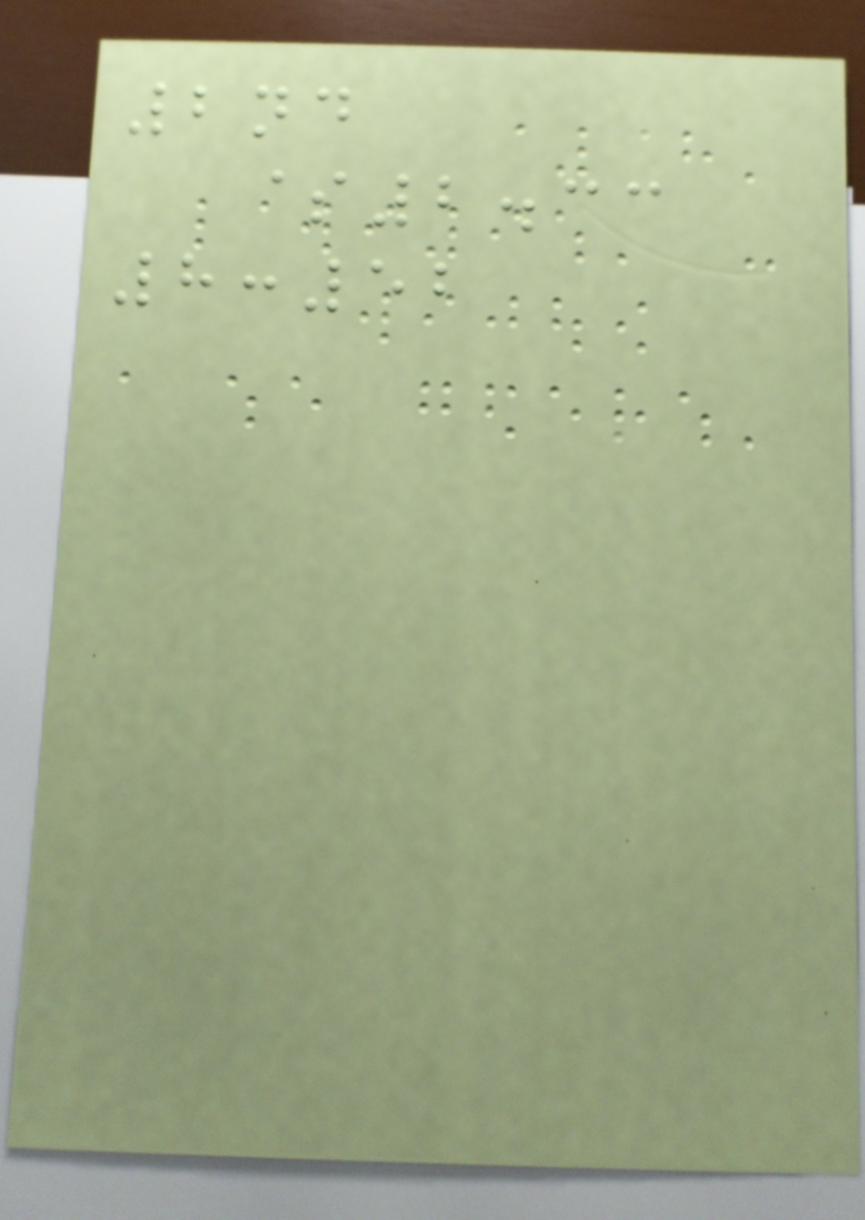2nd
$2.33
8:52
